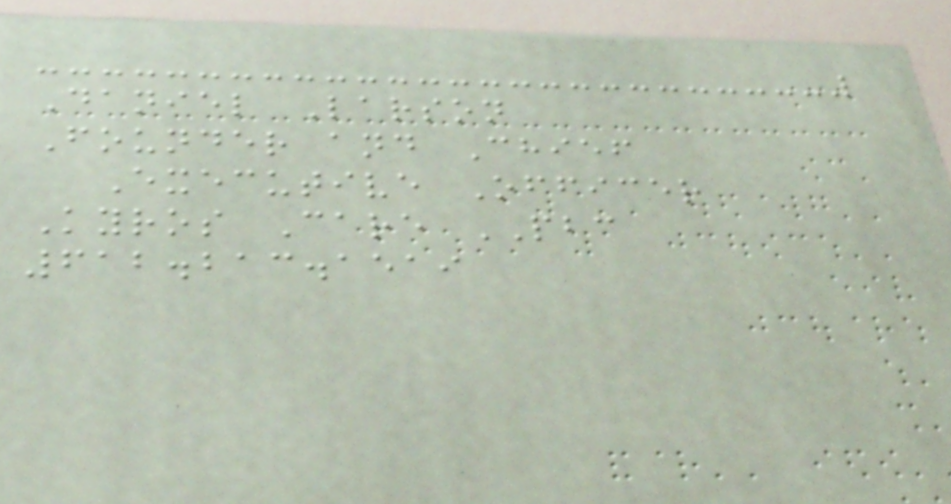Daniel Larson
Founder and Chief
Executive Officer
Kyros Care PBC
612.213.1519
